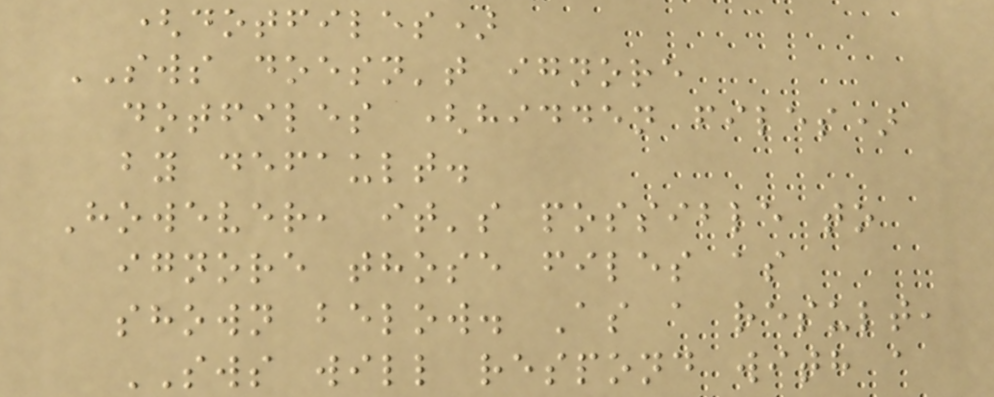(dotfiles)
SWS doesn't ignore
dotfiles (hidden files)
by default.
However, it's possible to
ignore those files as
shown below. As a result,
SWS will respond with a
